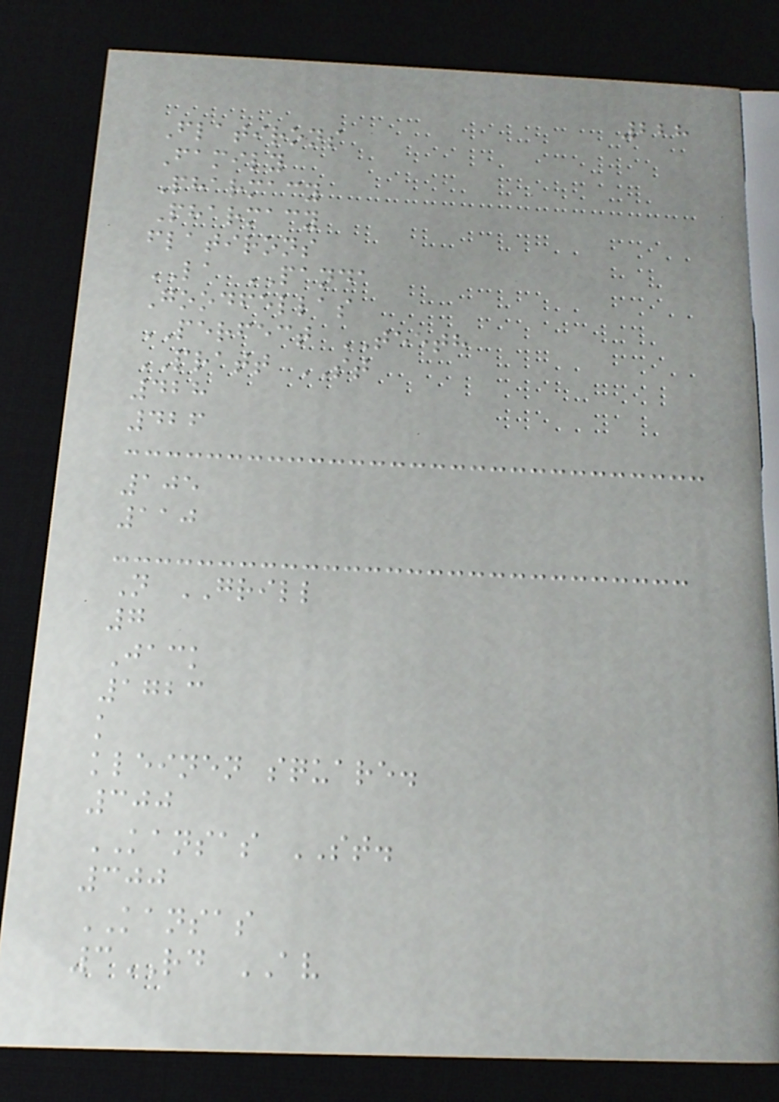228
Flatirons
Family
Pharmacy
Pharmacy
flatirons
LA PANDA
Goodfellas
PERFECT TEETH
PRATT ST
428
426
105
110
N GRILL
7
Jack
1723
k
kleinen square.
300
KANSAS ST.
300
KANSAS
3RD AV
